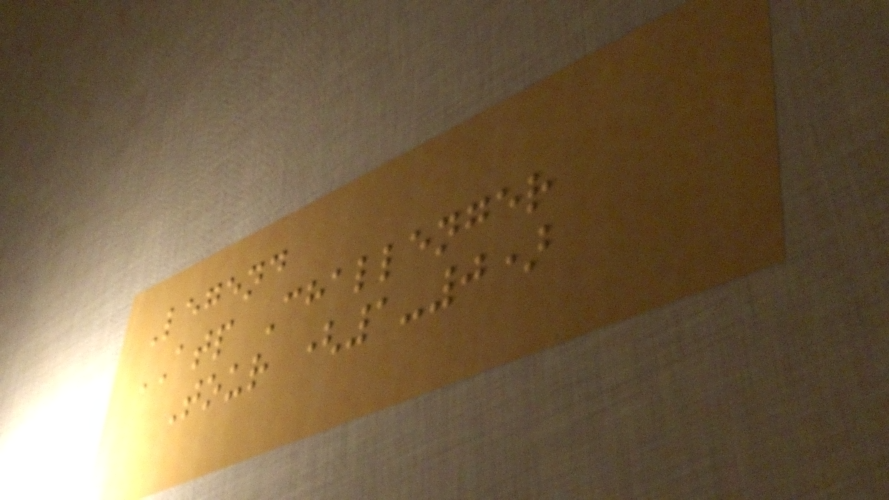Legend
ATP Challenger
Tour (1-0)
